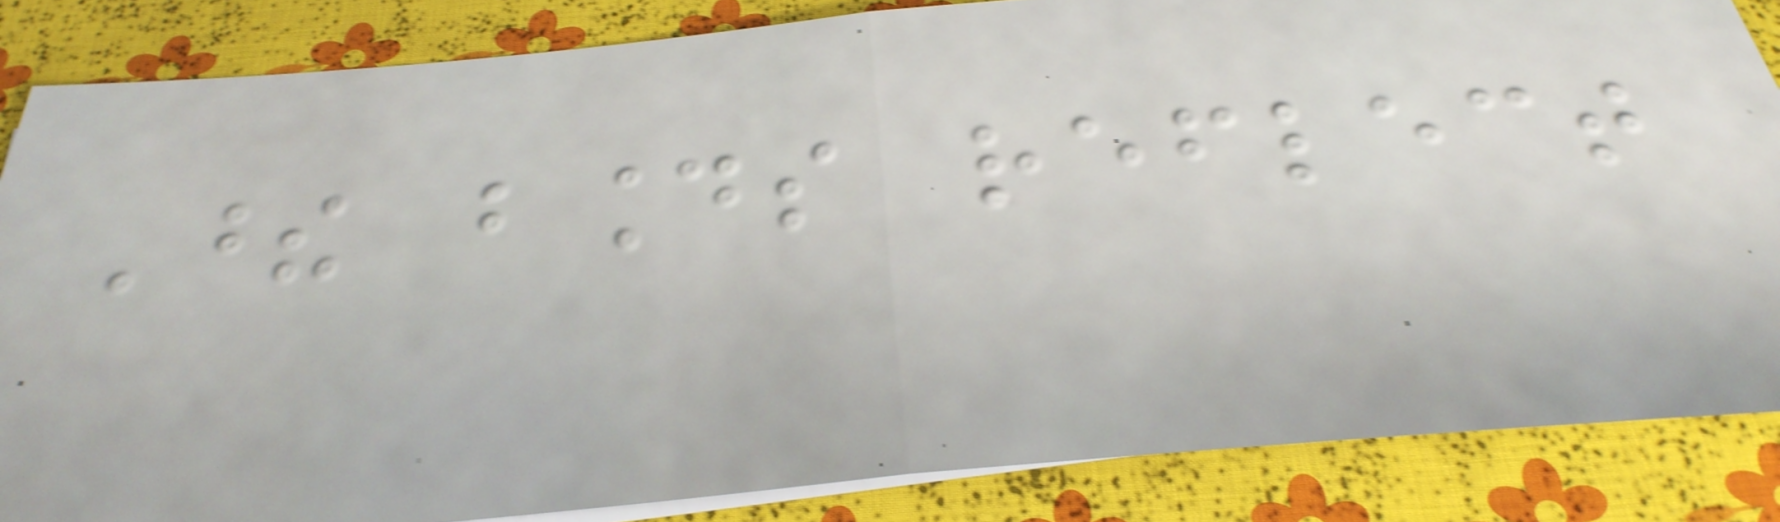These bounds reflect
